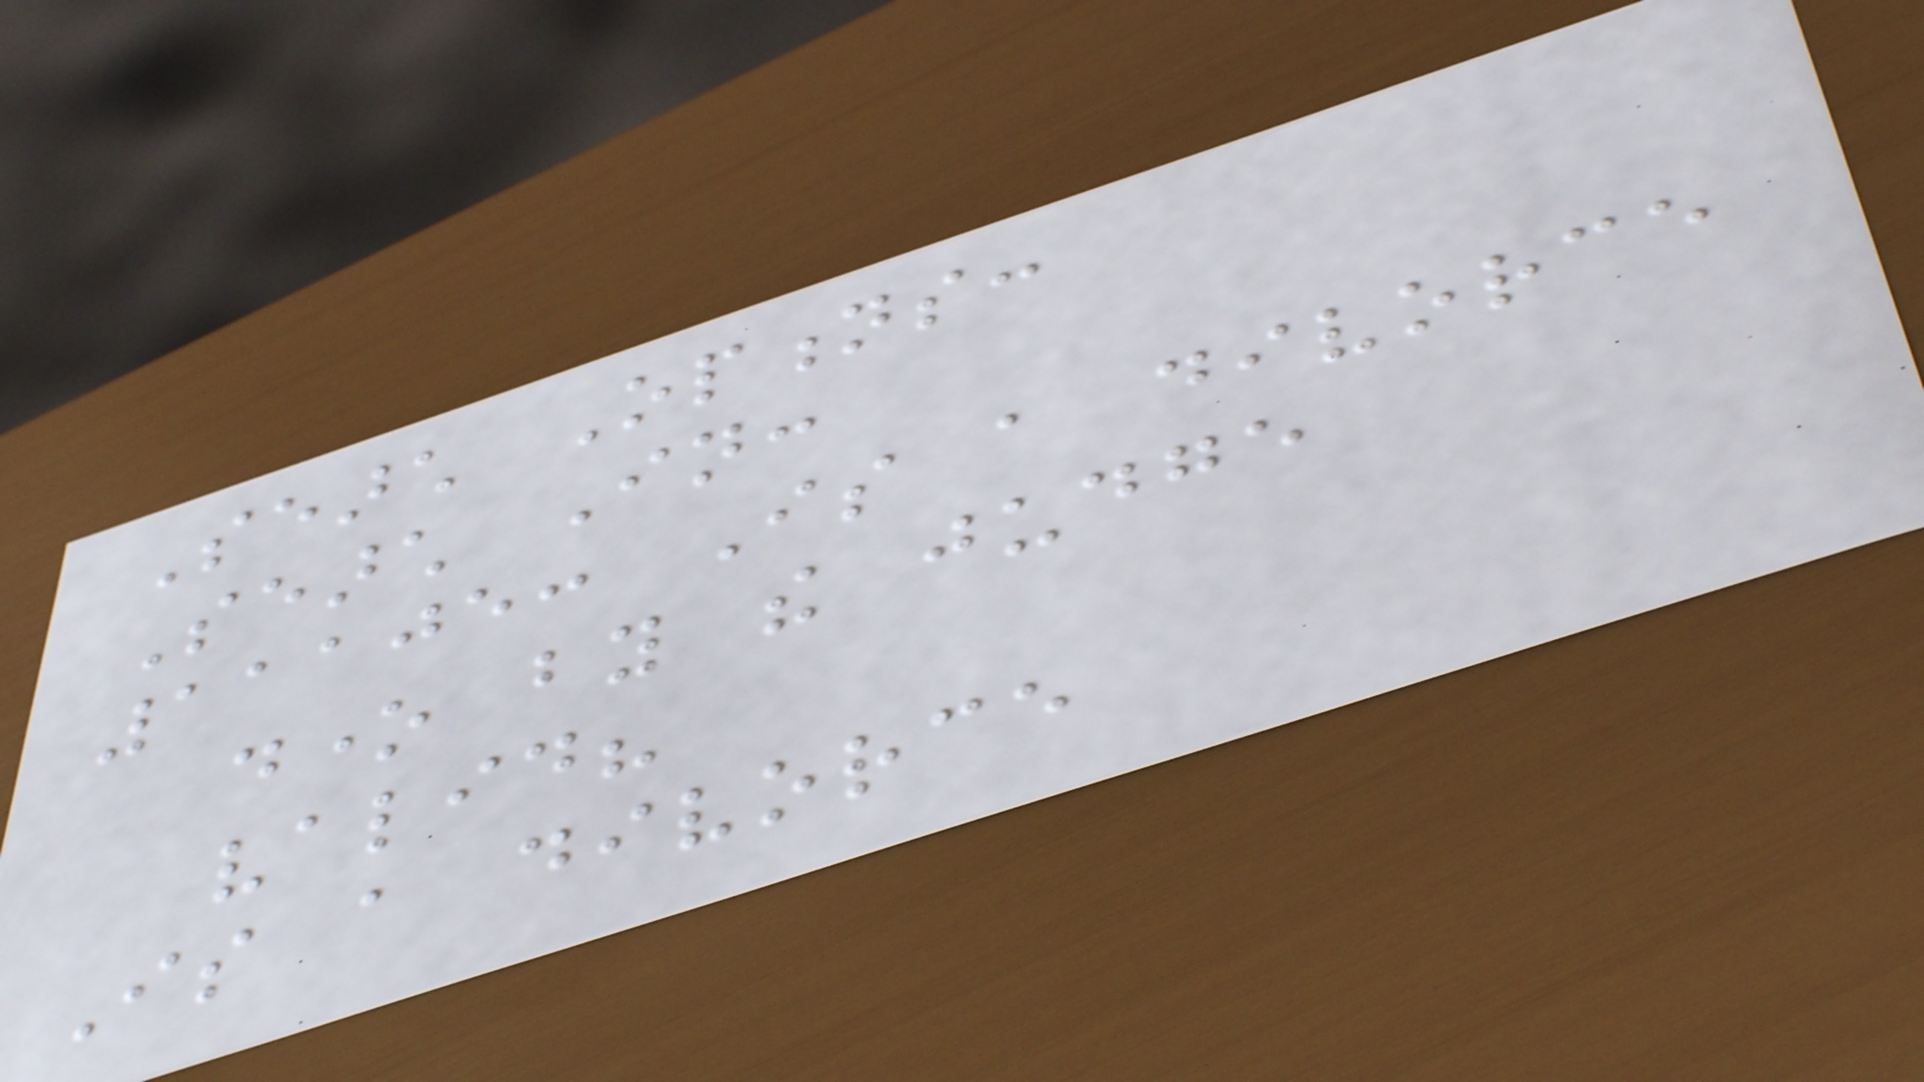Search Options:
Search In:
11105: Is a divorce
done by the judge
valid?
Is a divorce
